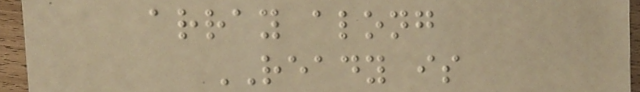array along
READY is
